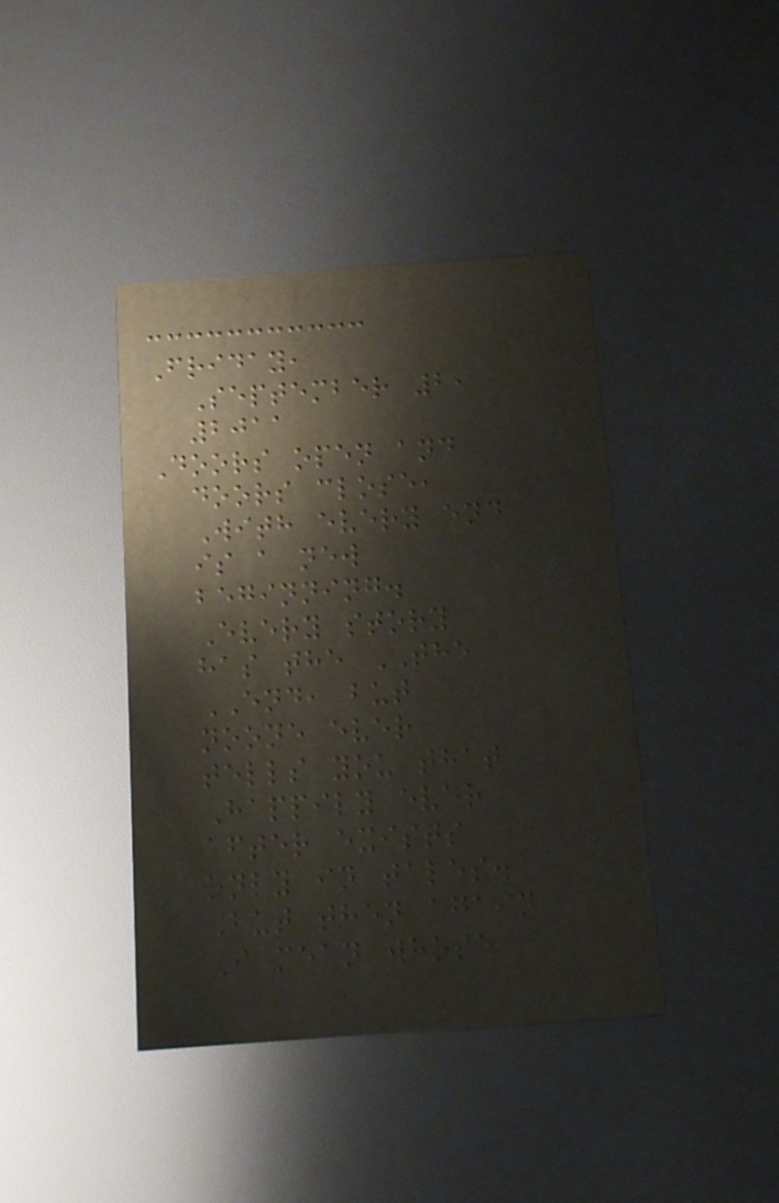Friday,
September 2,
2011
Doors open and
doors close,
With every end
is a new
beginning.
Every story
has the THE
END, but
noone ever
tells you that
Happily ever
after exists
only in tales.
But then again
I mean whose
